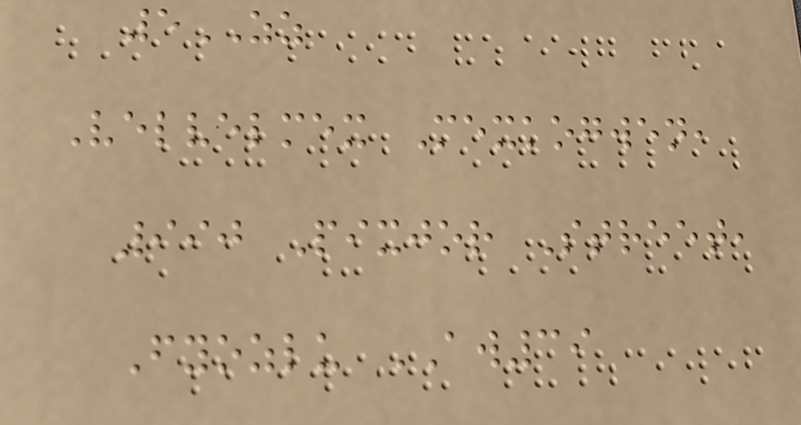5ZZ
Velvelmex Mexkogwen,
990 Pixjor Street,
Fyozlu AW39
